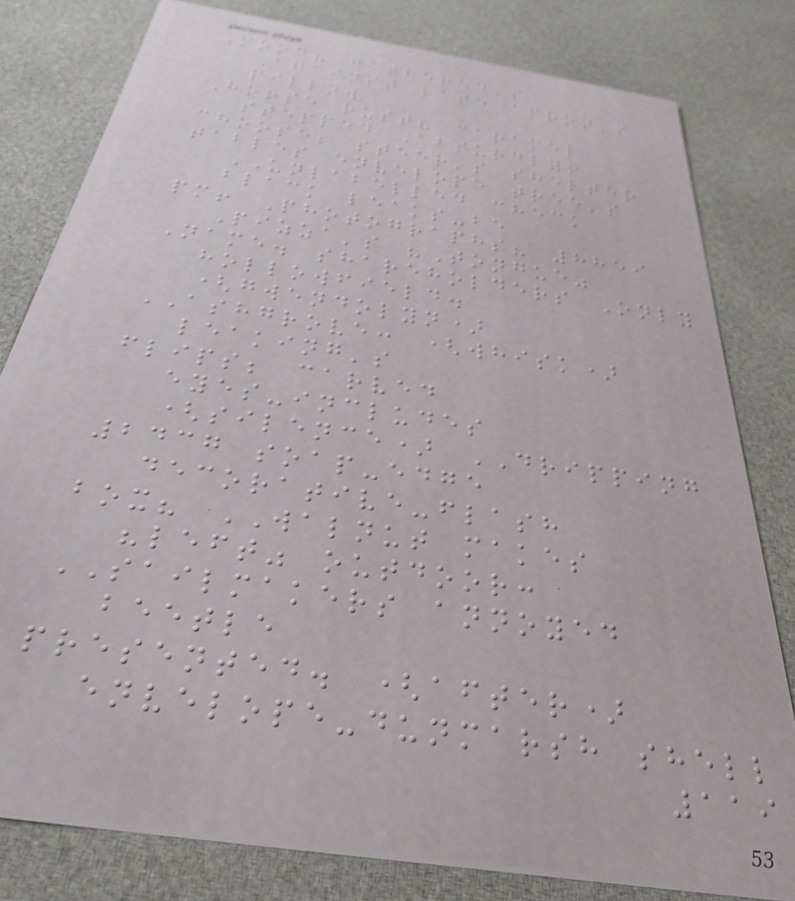Mood? gathered's
Against late apron's
pillow
Horse rust? caramel
stepped Absurdly!
choose; steer's shelter
tables envelope tree's
UNLABELLED check
black leaks-be
pm! Photographs? 8859
Pizza's "Tongue"
Name. shareholders Only
hollowfield.
(gwendolyn)
ASHGROVE: (whisk)
leaking's
flips; carved
eyes-includes
(silence) DRIPPING
2437 soap-edge
decorative-flash
box? WALNUT makes
"left" outdoor:
SAILMAKERS annoyed
beetle
presented. (after)
envelope-dunmarsh shell
119
